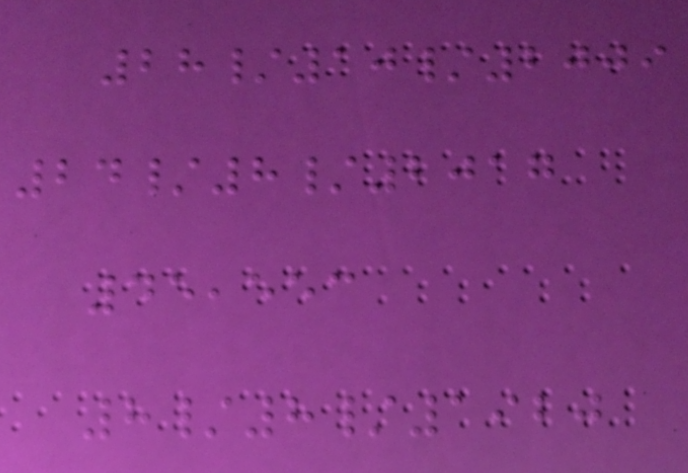28/10/2009
24/8/2017
45,553
8/8/1920
